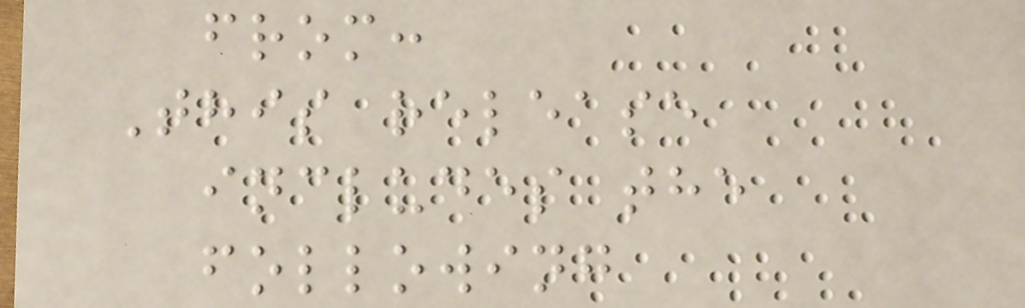from:
This release
includes the
following
